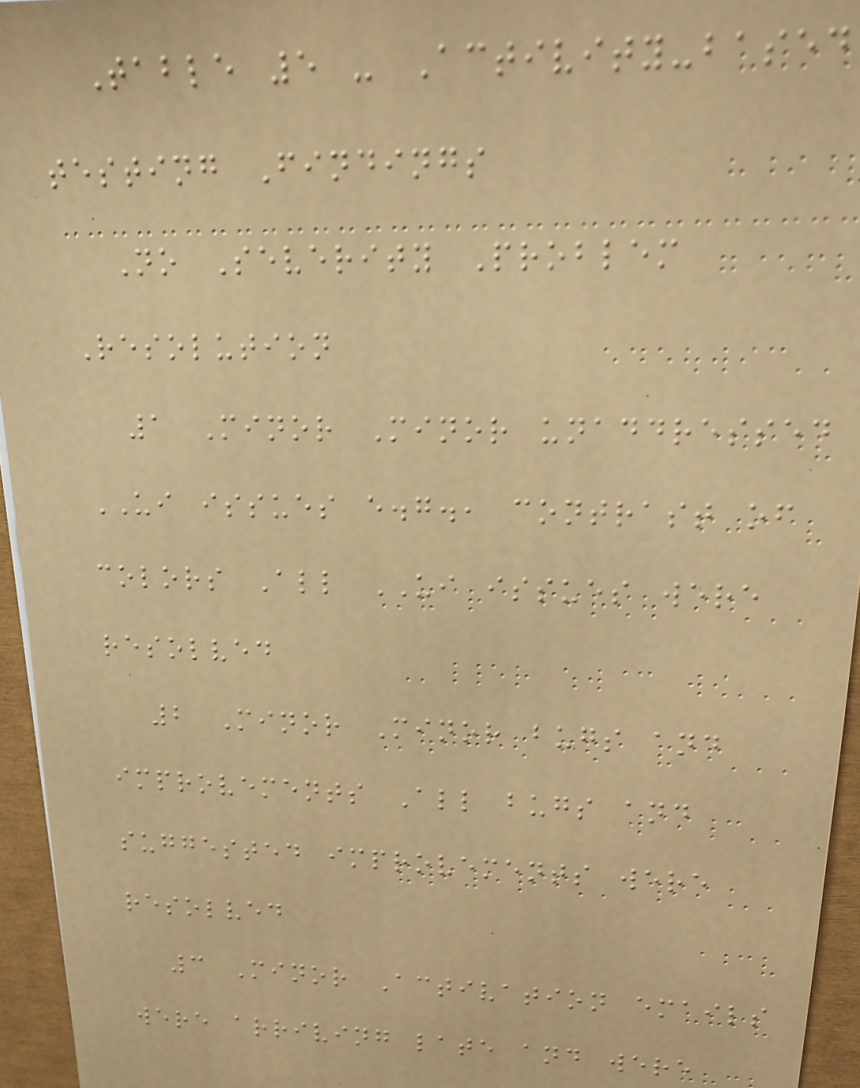Table 5 - Activity-based
testing Findings
No Severity Problem
Resolution
1 Minor Minor unaddressed
UI issues e.g., contrast of
colors All UI issues were
resolved
2 Minor Minor bugs and
improvements All bugs and
suggested improvements were
resolved
3 Minor Activation emails
were arriving late and were
